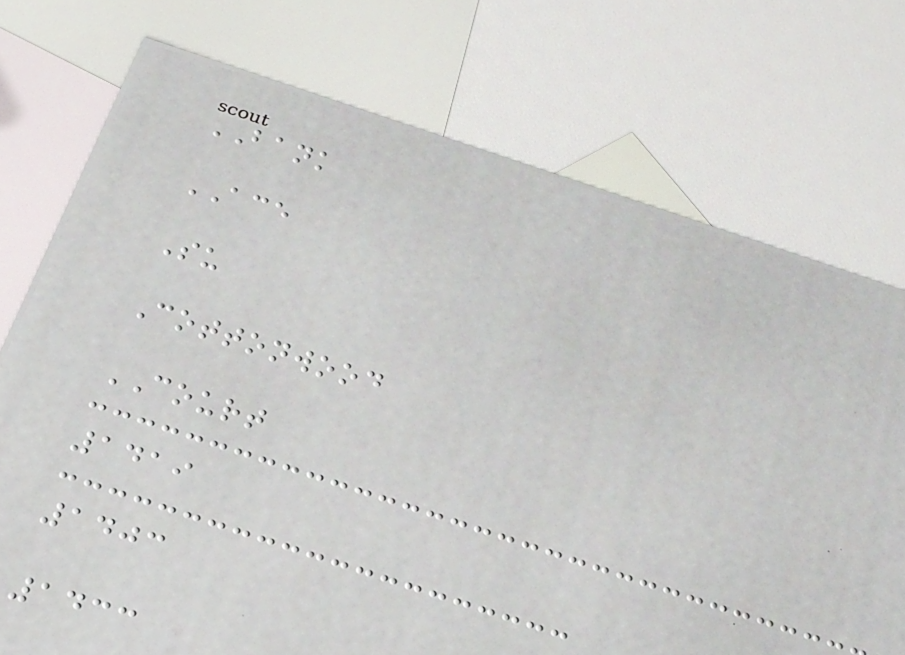BANK
ACE
Su
Cottonwood
COURT
1419
1403
1433
